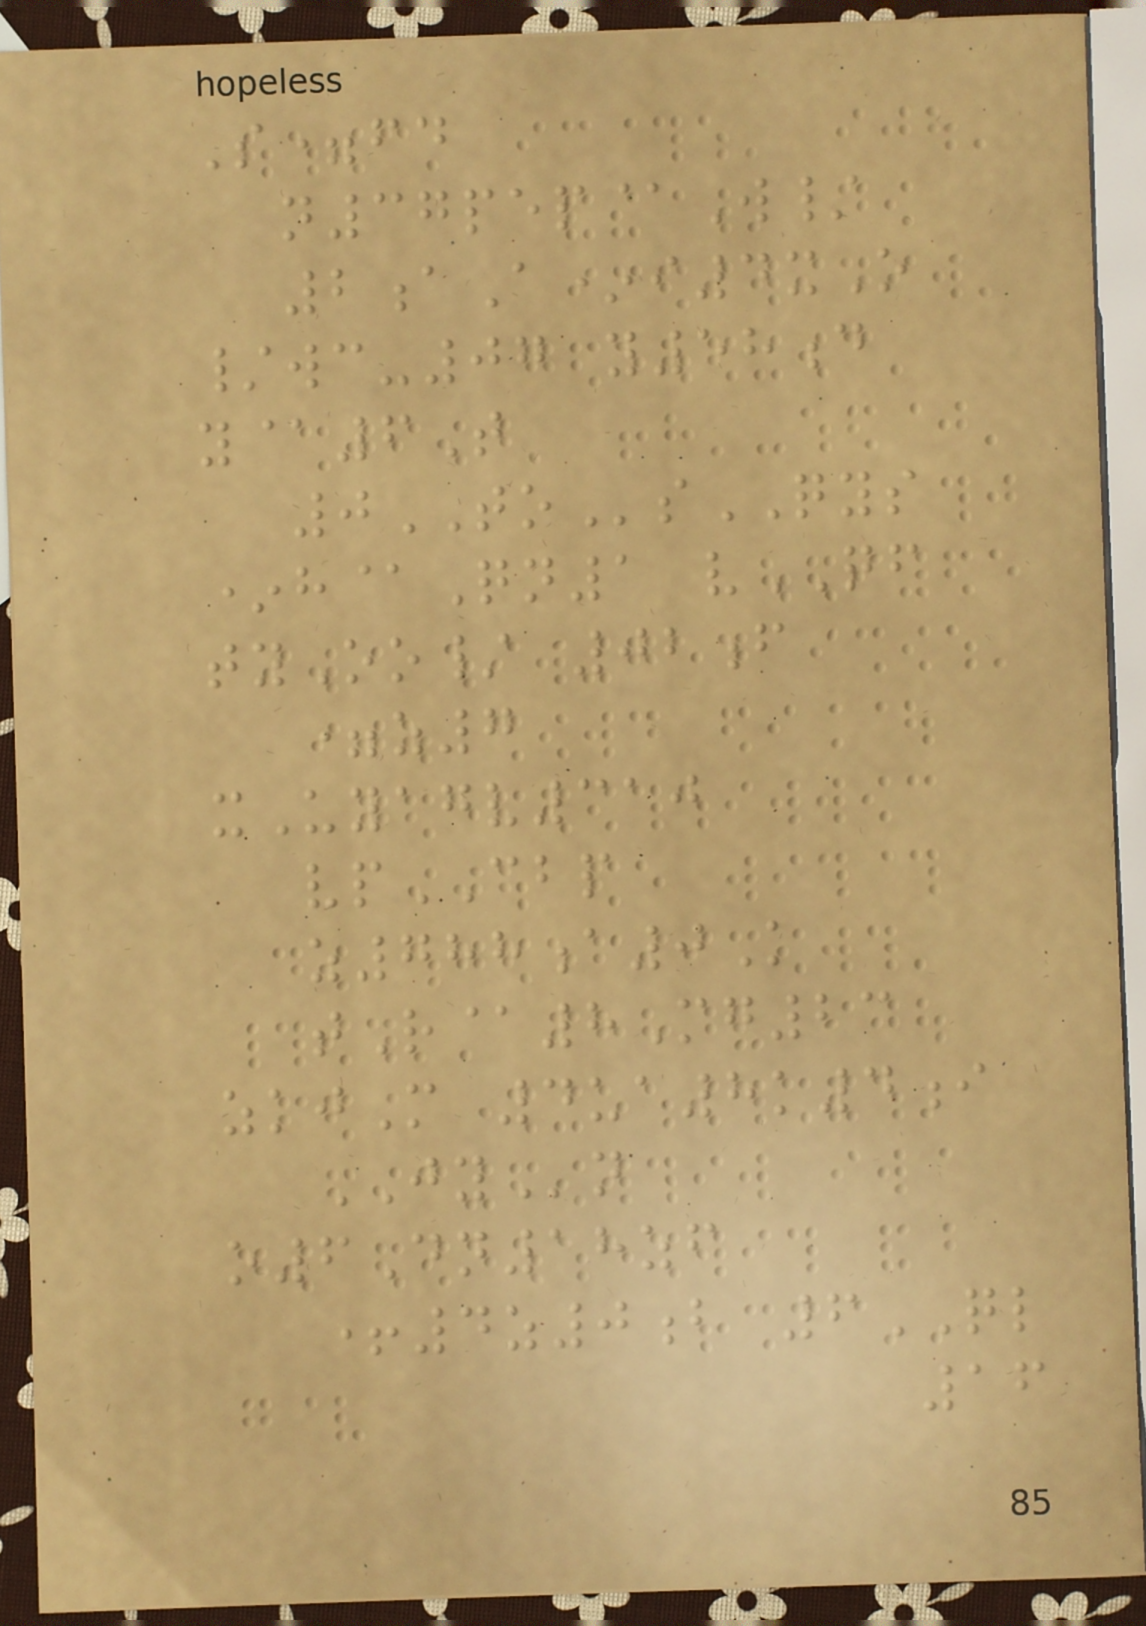S=fd
n37pep@W/
2aA*i4xO
/wc-07 y58d
y@6T
0TOsQYS
*h@Qn1 vQF
tyOo/ 02f
=z7
xUyagv310
vpCBP
z788a0K
tR@8Mg23
zkjM 4ua8k4i
JYn
o6Dn18zf
+4z0b 6QL
16
